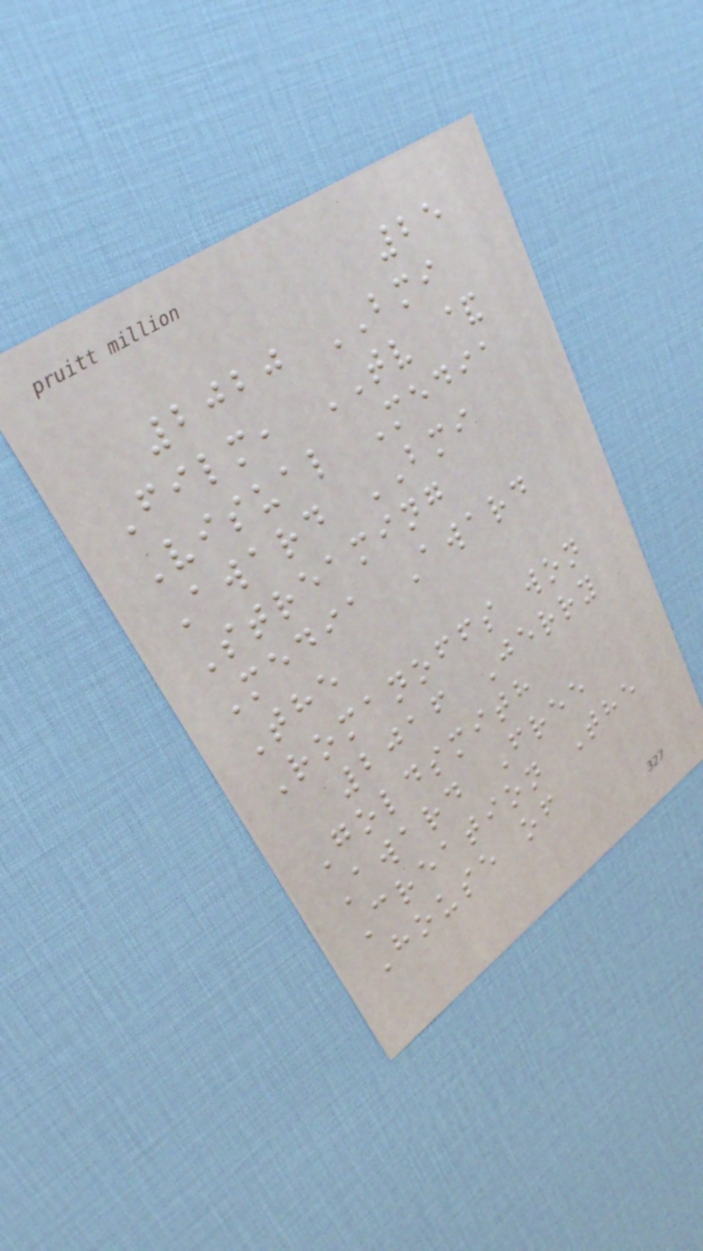25
2020 BMI
Film, TV &
Visual Media
Award BMI
Streaming
Media Award
The
Romanoffs won
2016 Jerry
Goldsmith
Award Free
Creation The
House of
